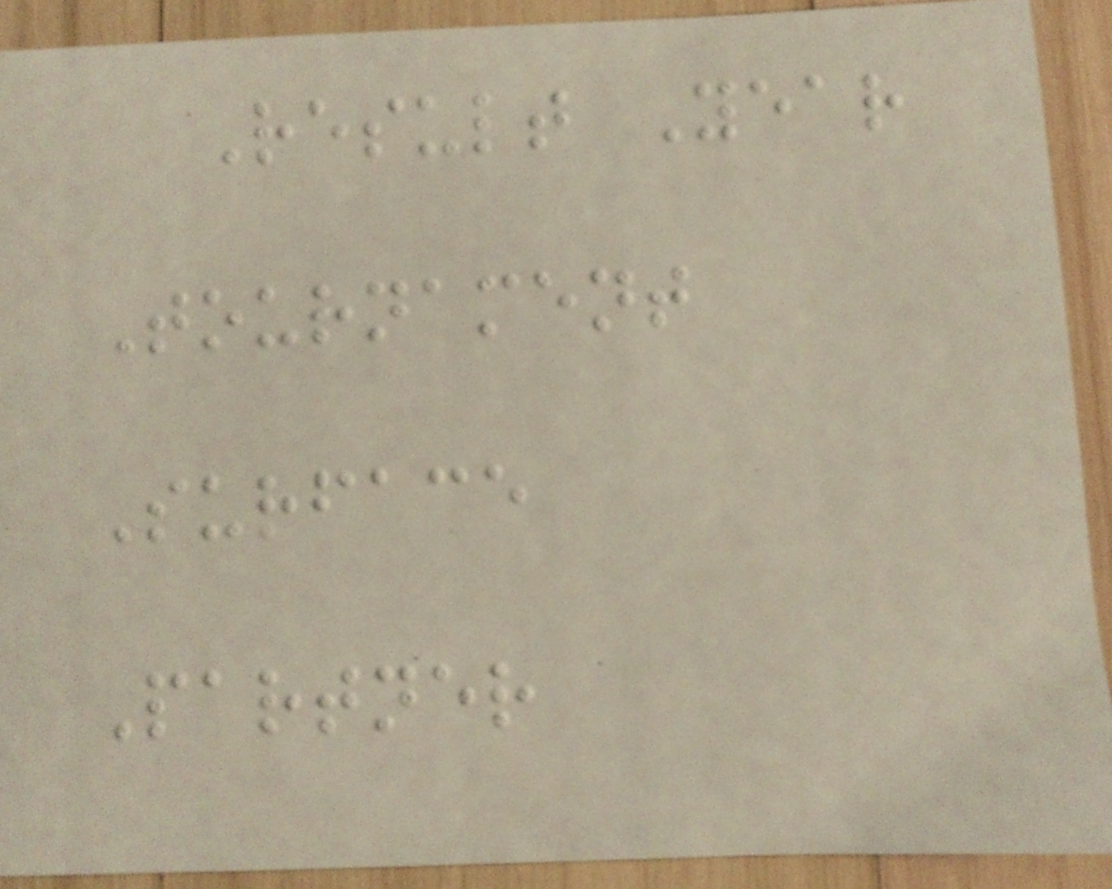Result Year
Tournament
Surface
Partner
